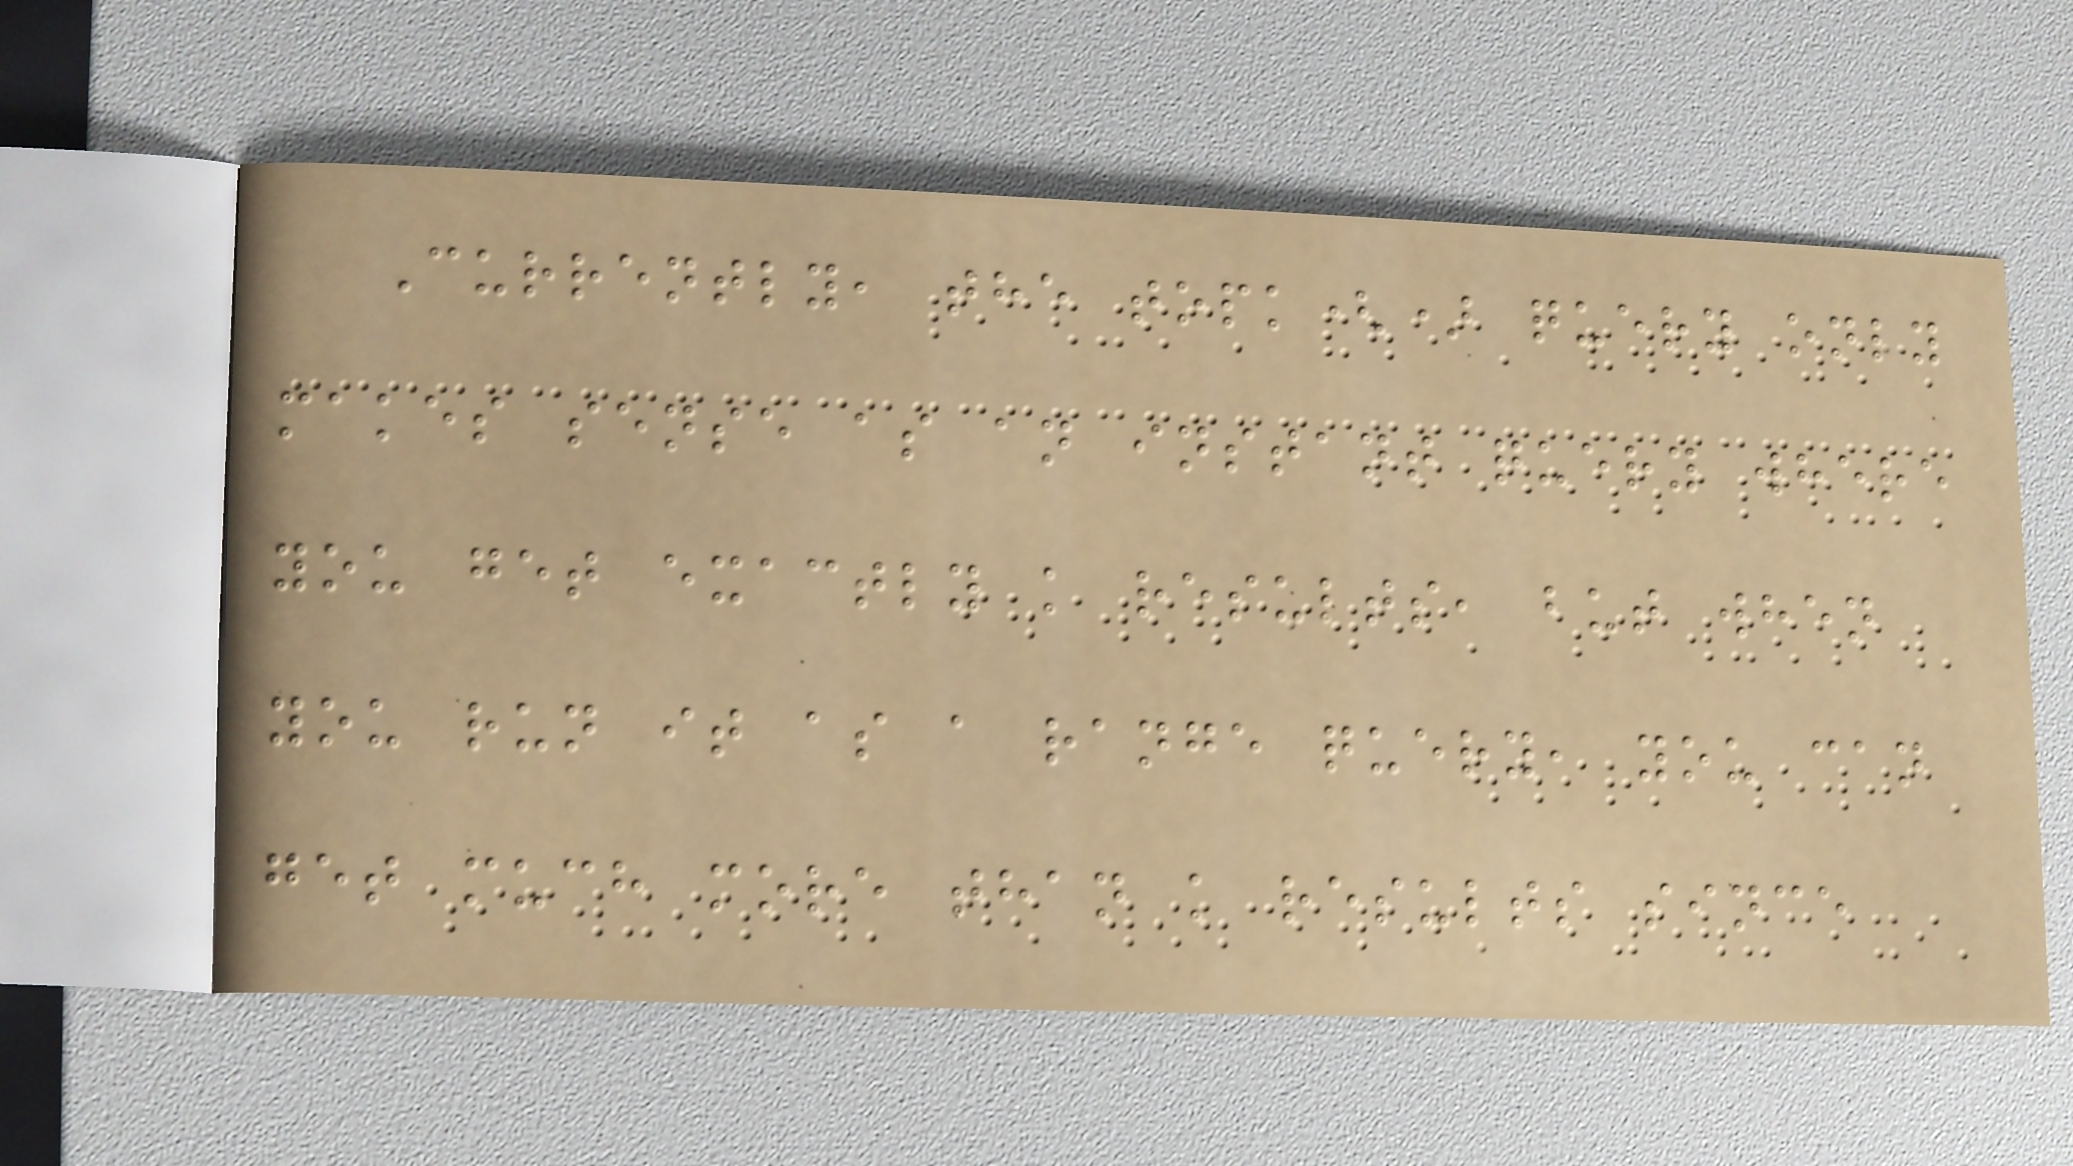Currently, the topk() query only
makes sense as an instant query where
you get exactly k results, but when
you run it as a range query, you can
get much more than k results since
